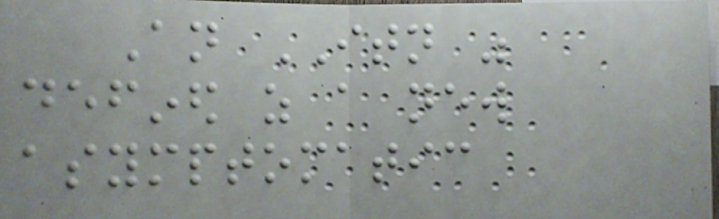An ITN was
defined as a new
asymptomatic
